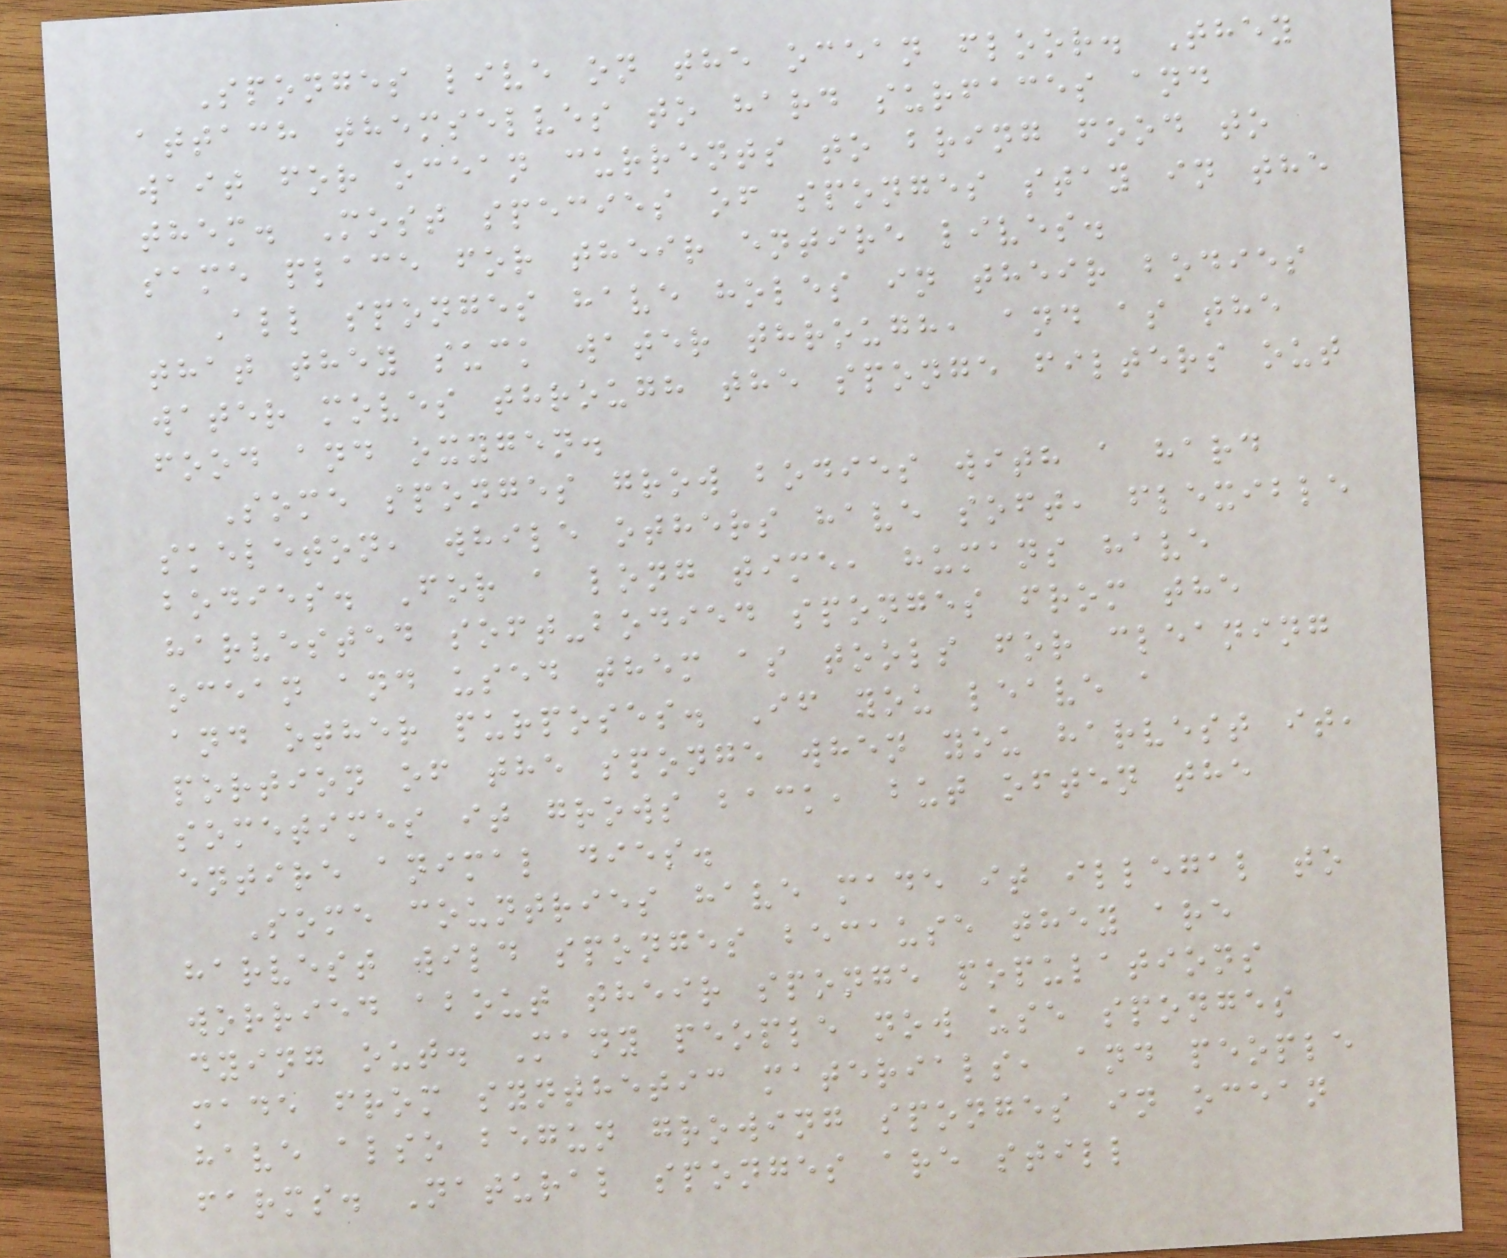Sponges live on the ocean floor. They
attach themselves to hard surfaces and
wait for ocean currents to bring food to
them. Most species of sponges stay in the
same place for their entire lives.
All sponges have holes in their bodies
that they suck water through, and as the
water moves through the sponge filters out
food and oxygen.
Some sponges grow bodies with a hard
skeleton, while others have soft, flexible
bodies. For a long time, humans have
harvested soft-bodied sponges from the
ocean and used them as tools for cleaning
and other purposes. If you leave a
portion of the sponge when you harvest it,
sometimes it grows back, but often the
entire animal dies.
Some countries have made it illegal to
harvest wild sponges because they are
worried about their sponge populations
dying out. Many people now use sponges
made from synthetic materials, and people
have also begun growing sponges in ocean
farms. Natural sponges are still
